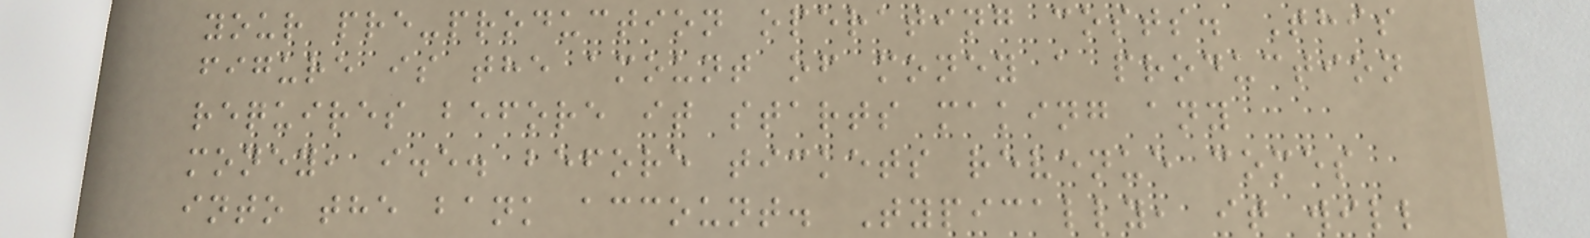your pre-production operating costs. This
figure is the amount of money a production
requires before it starts making any
money, i.e. before tickets revenue comes
into the bank account. Typically, it will
